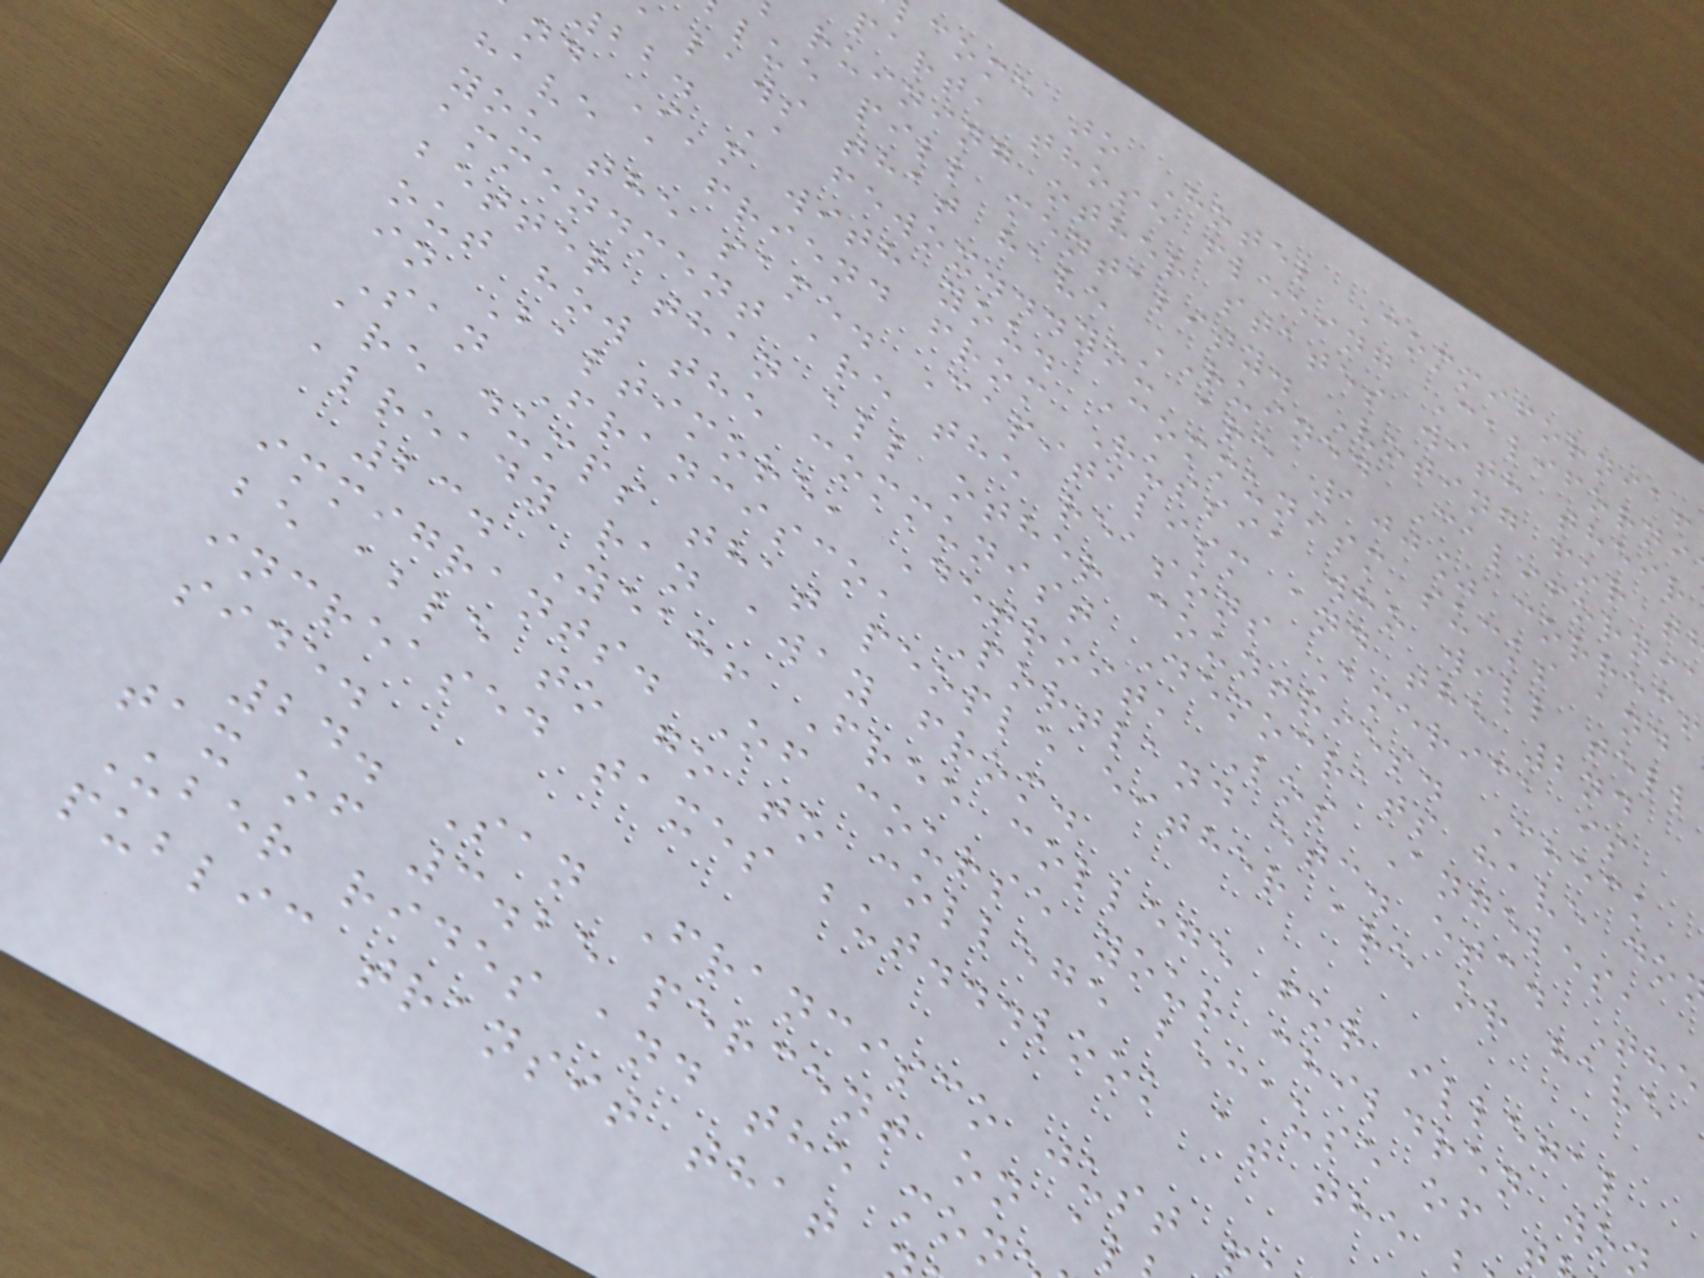come to Hotel Commifornia!
part, those fleeing Californi
ruining other states with their
lue pill mentality. Voting for t
laws that have RUINED Californi
22. A fewox...you are 100% correct
nd I'm with you. Communism sucks and
have a friend from Russia who will tell
you the same. Capitalism and the 2nd
ammendment are the reasons America is
better than all other countries. Check
out how the communist Democrats have do
in Baltimore, Detroit, Los Angeles,
San Francisco, Portland etc. etc. The
are dumps that people either are or have
already ran away from.
23. Yeah! Free college for illegal
immigrants. Of course your children wo
be able to go to college because of
increased taxes but...look at the
side.
24. San Francisco just
tax of 3.25 percent on a
Uber rides and the mon
public transit that
